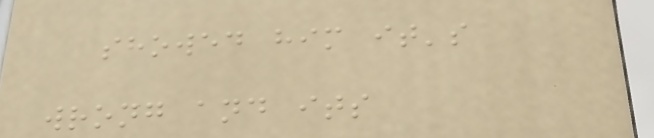showed him it's
wrong and its
